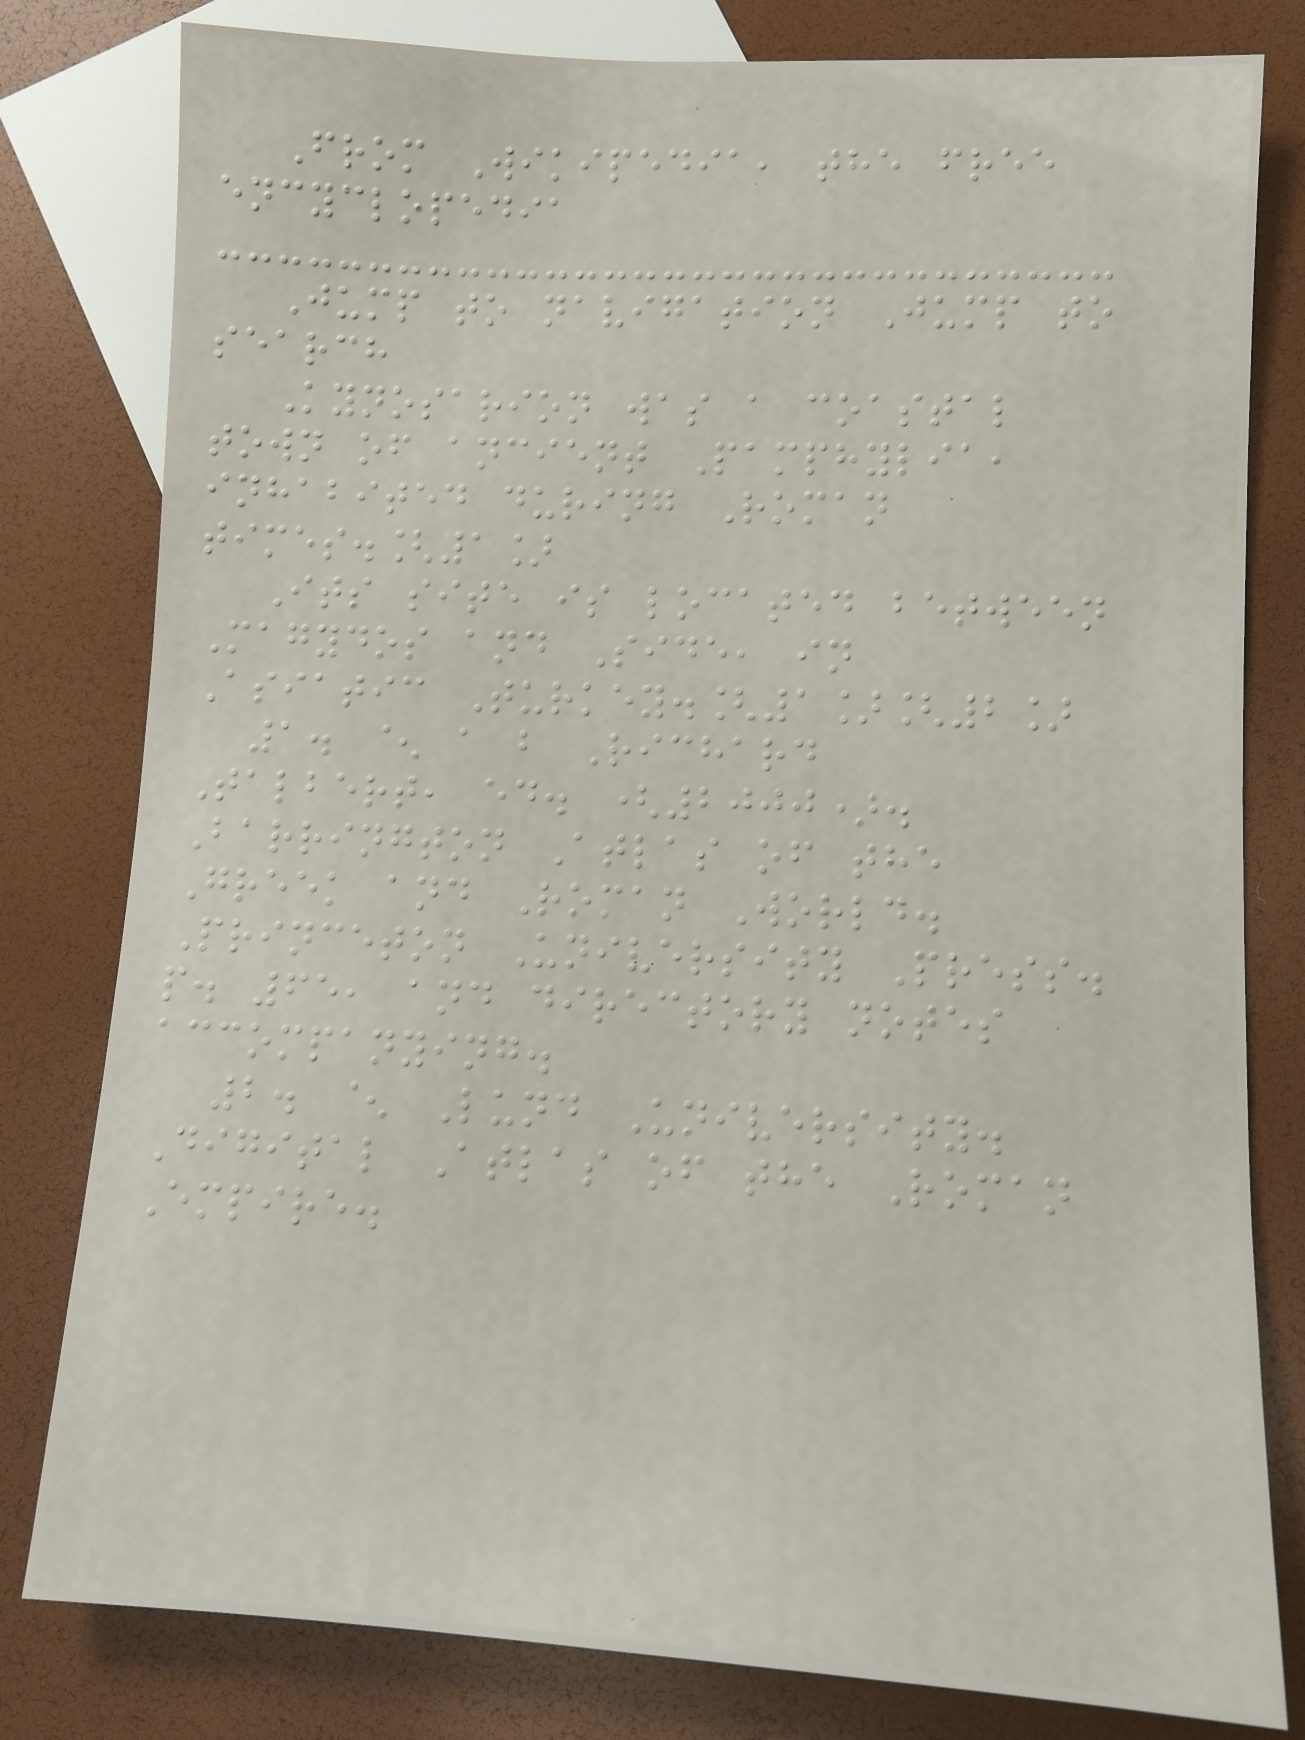From Wikipedia, the free
encyclopedia
Jump to navigation Jump to
search
Kynosarion was a coastal
town of ancient Pamphylia,
inhabited during Roman
times.[1]
Its site is located between
Magydos and Side, in
Asiatic Turkey.[1][2]
1. ^ a b Richard
Talbert, ed. (2000).
Barrington Atlas of the
Greek and Roman World.
Princeton University Press.
p. 65, and directory notes
accompanying.
2. ^ Lund University.
Digital Atlas of the Roman
Empire.
